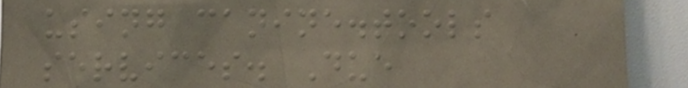using canine.tools
services. Due
